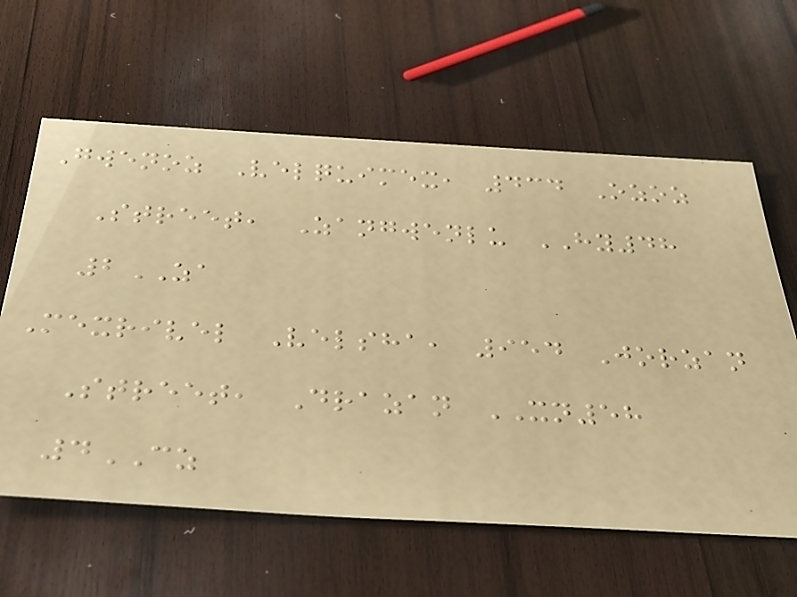Gwenoz Velquimex, 434 Ozoz
Street, Zangwenlu HY48
2ZA
Mexrivel Velsha, 954 Jorzan
Street, Drazan XN58
4CZ
